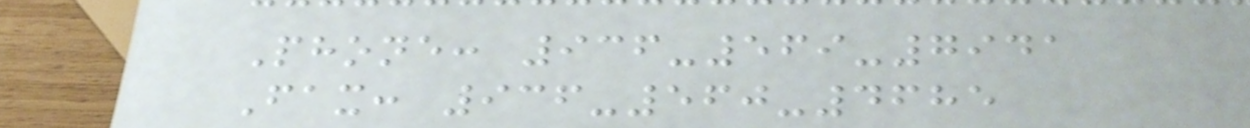Phone: 936-569-7941
Fax: 936-560-4685
